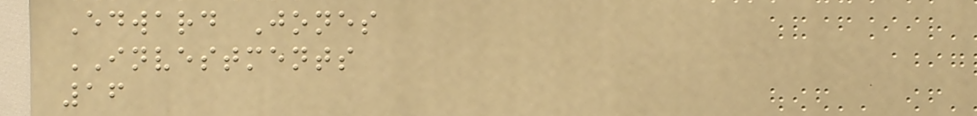Edward Jones
INVESTMENTS
16
